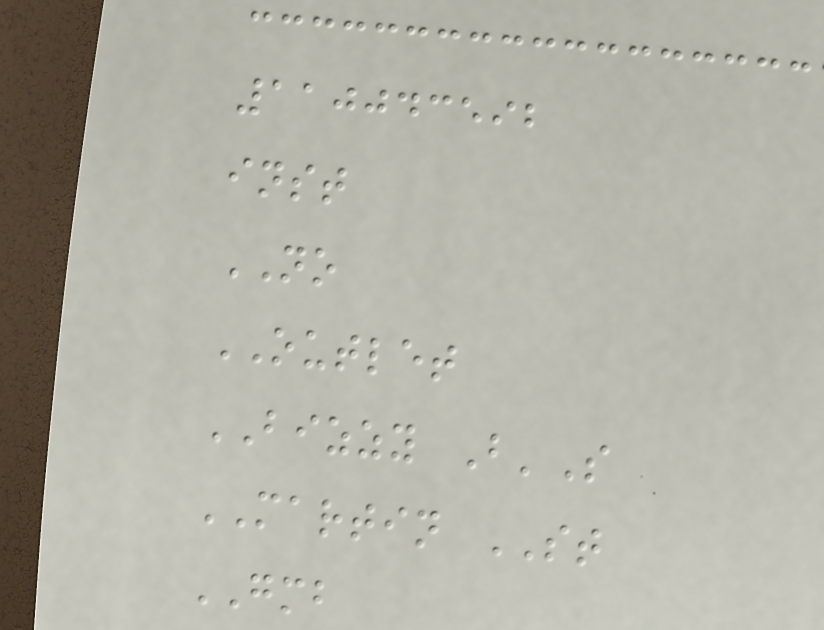110043592
inst
NO
OUTLET
BIZZY B'S
MARTIN ST
GMB
